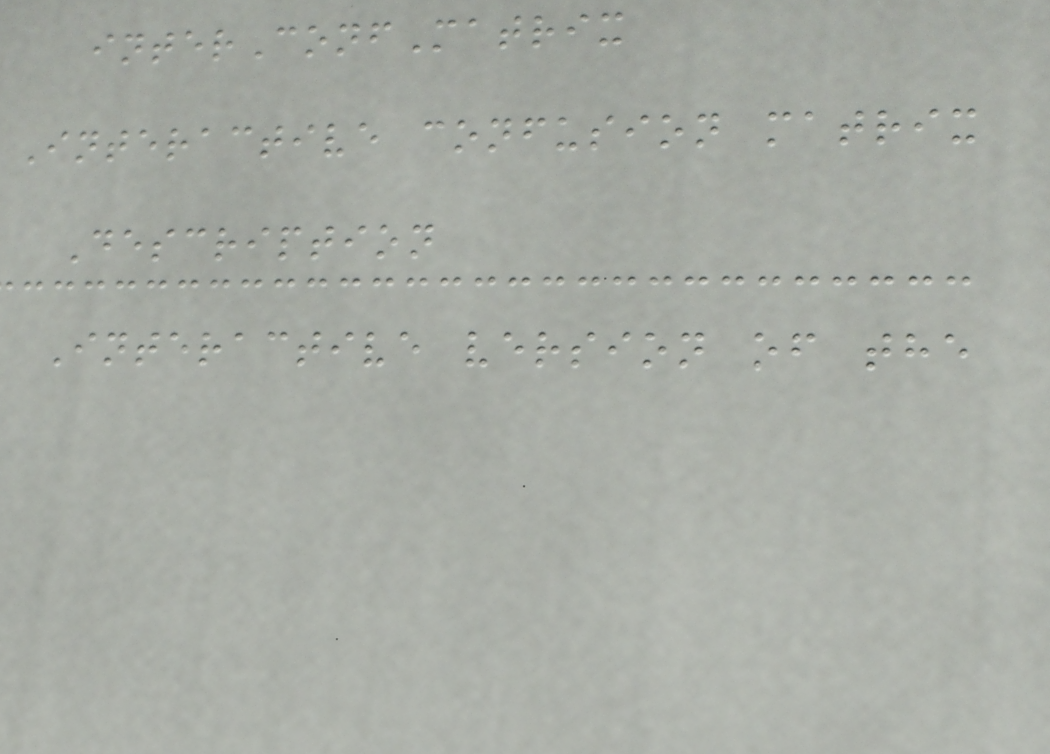interConfMatrix
Interactive confusion matrix
Description
Interactive version of the
